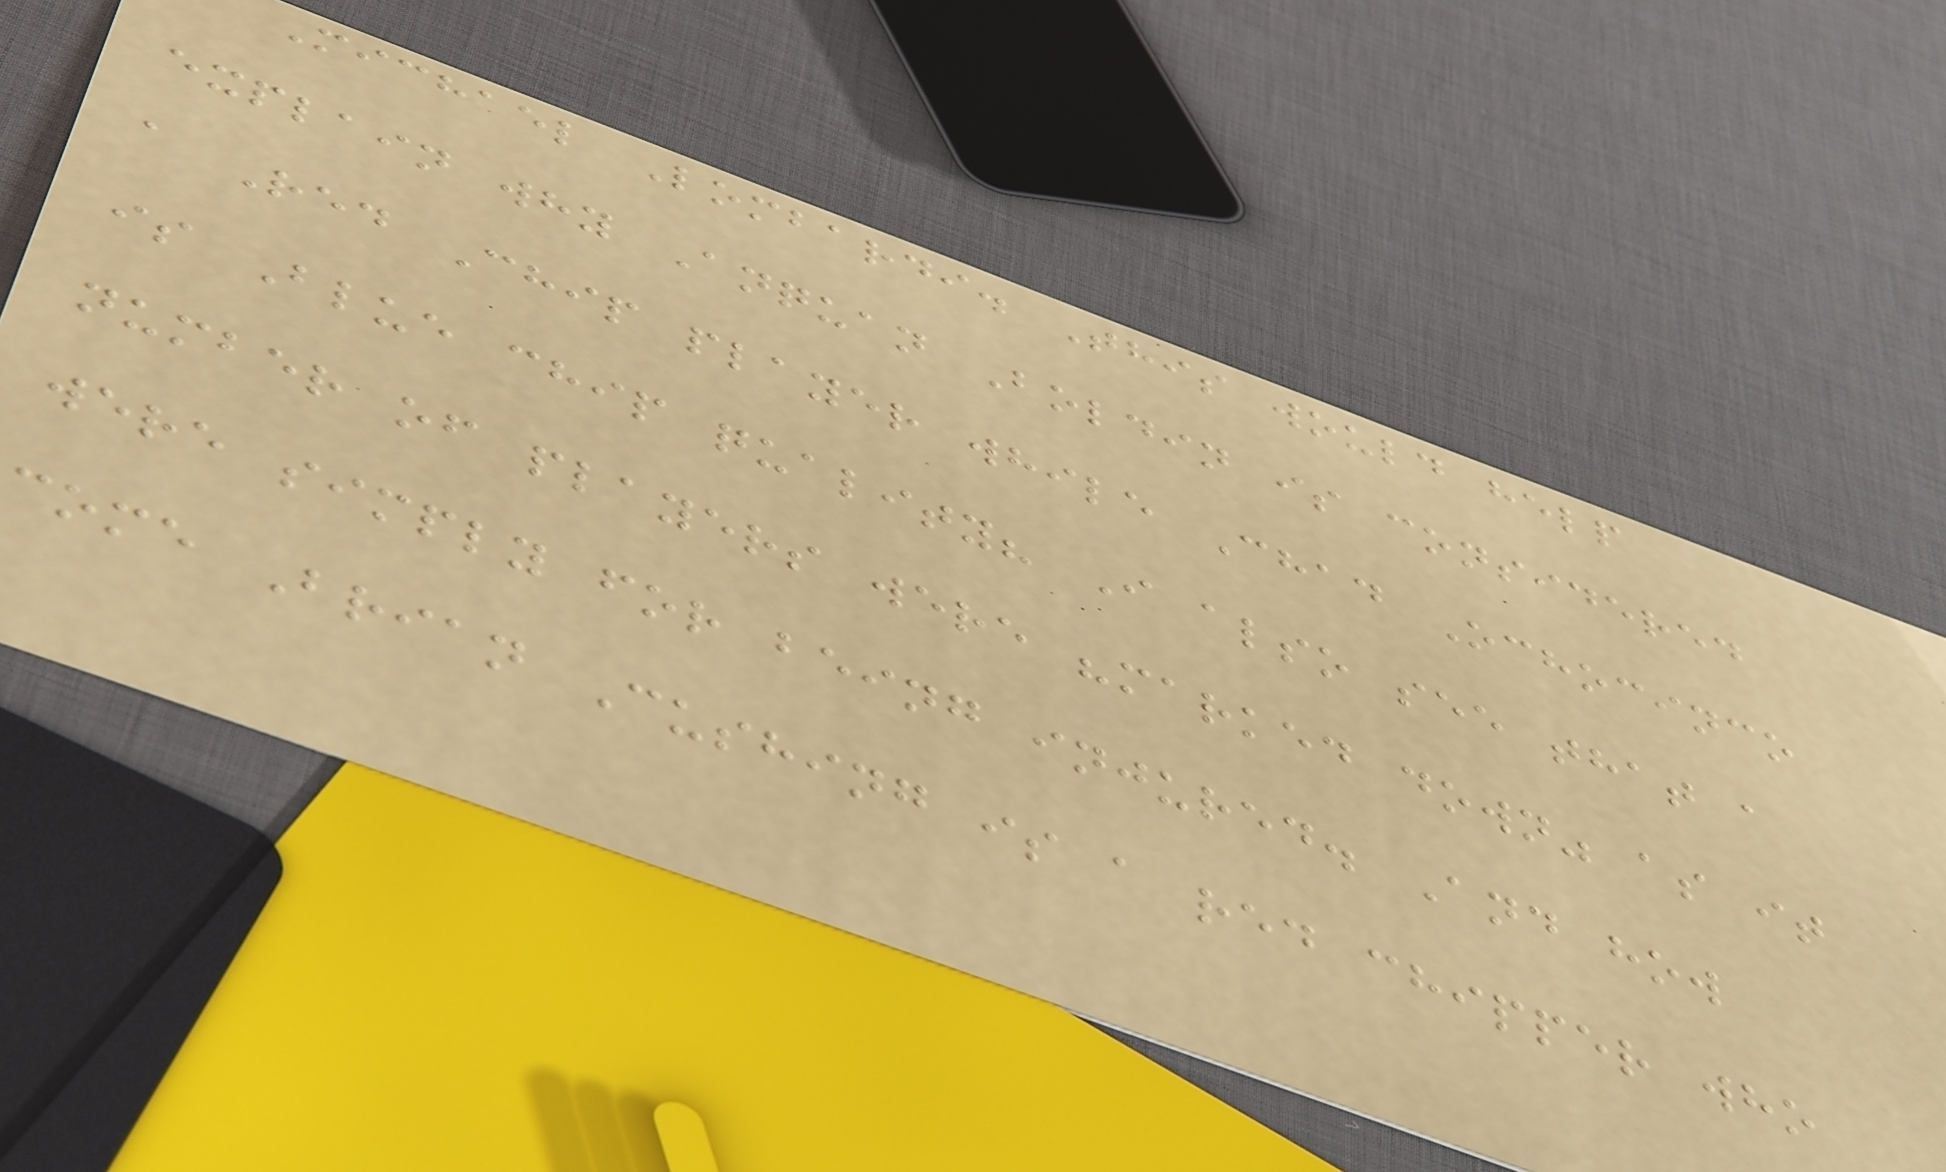Michael Lombardi. This would help
explain why Anquan Boldin is considered
a Red Chip player while Chad Ochocinco
is Blue chip quality? I also see that a
number of players were "marked down" as it
were simply for being injured. And how
come Brian Cushing is a red chipper who
